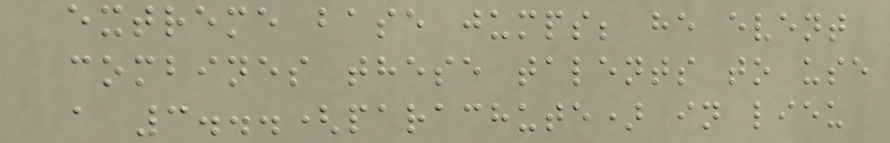extreme base jumps; he event
combines these talents to use
a 3...(parachute) in lieu
